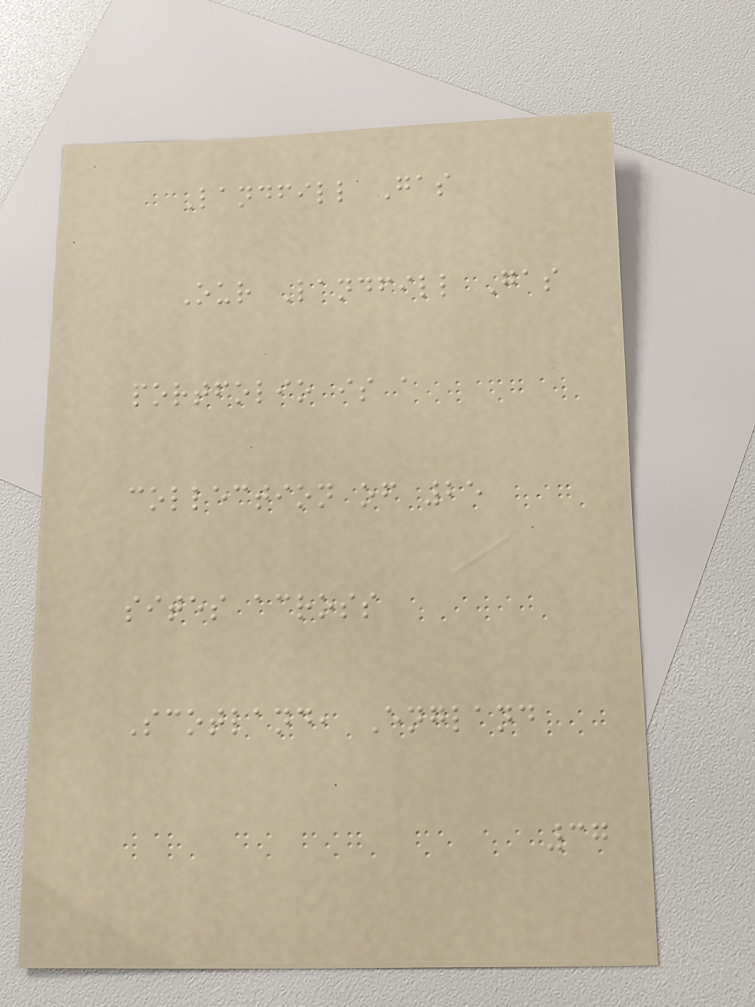Landfill Gas
Our Landfill Gas
portfolio is a
collection of 25
sites across
Scotland, England
37
